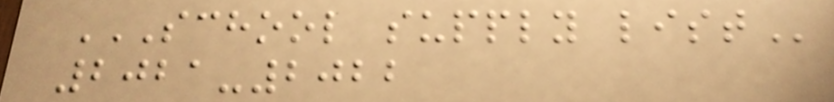SCHOOL SUPPLY LIST
2021-2022
